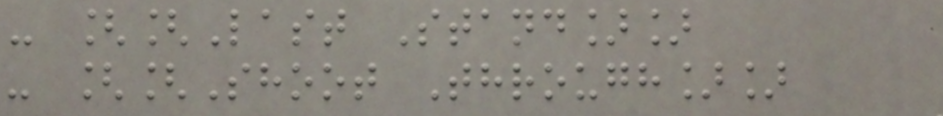- [[Last Stand]]
- [[Shoot Through]]
